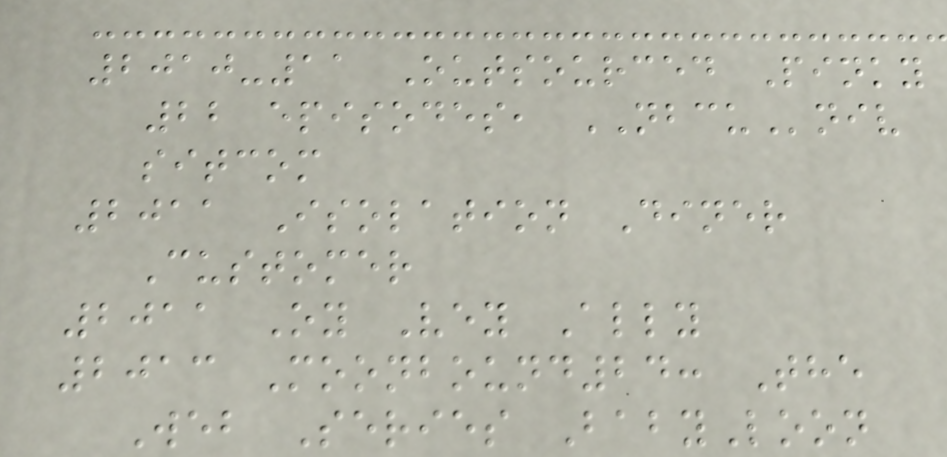2010-11 Outsourced Pinky
22 episodes, NBCUniv
sitcom
2011 Isolation Diner
Customer
2011 Oy Vey Ally
2013 Moonbound24: The
Web Series BabyLoon
